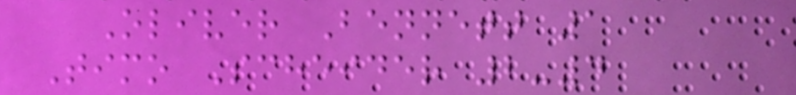Oliver Bennett 1
Timo Scheider 2-4
